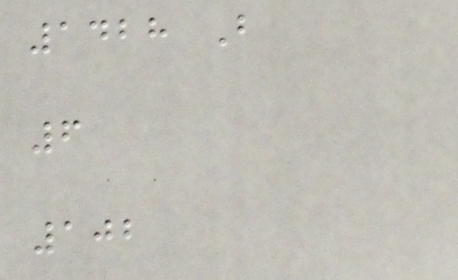1428 B
6
102
